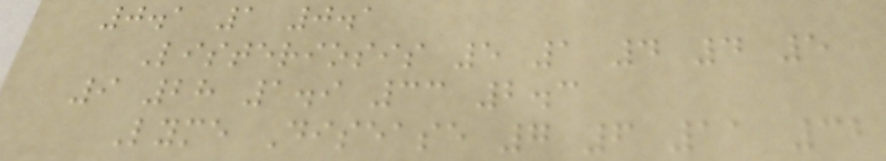0.1 1 0.1
Listeriosis 5 1 4 4 5
9 28 1.9 33 2.3
Lyme Disease 7 6 11 32
